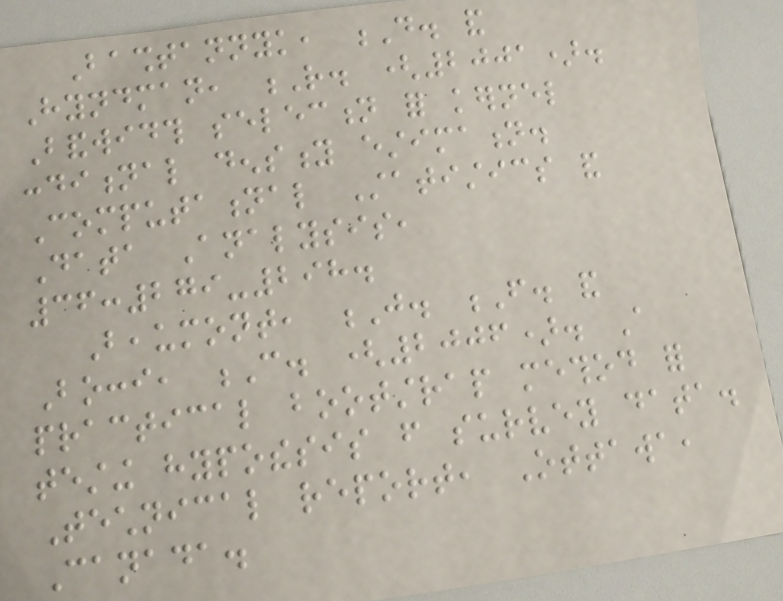Bashtannyk, D. and
Hyndman, R. (2001).
Bandwidth selection for kernel
conditional density estimation.
Computational Statistics and
Data Analysis,
36:279-298.
Beaumont, J. F. and
Bocci, C. (2006). A
practical bootstrap method for
testing hypothesis from survey data.
Technical report, Ottawa,
Canada.
